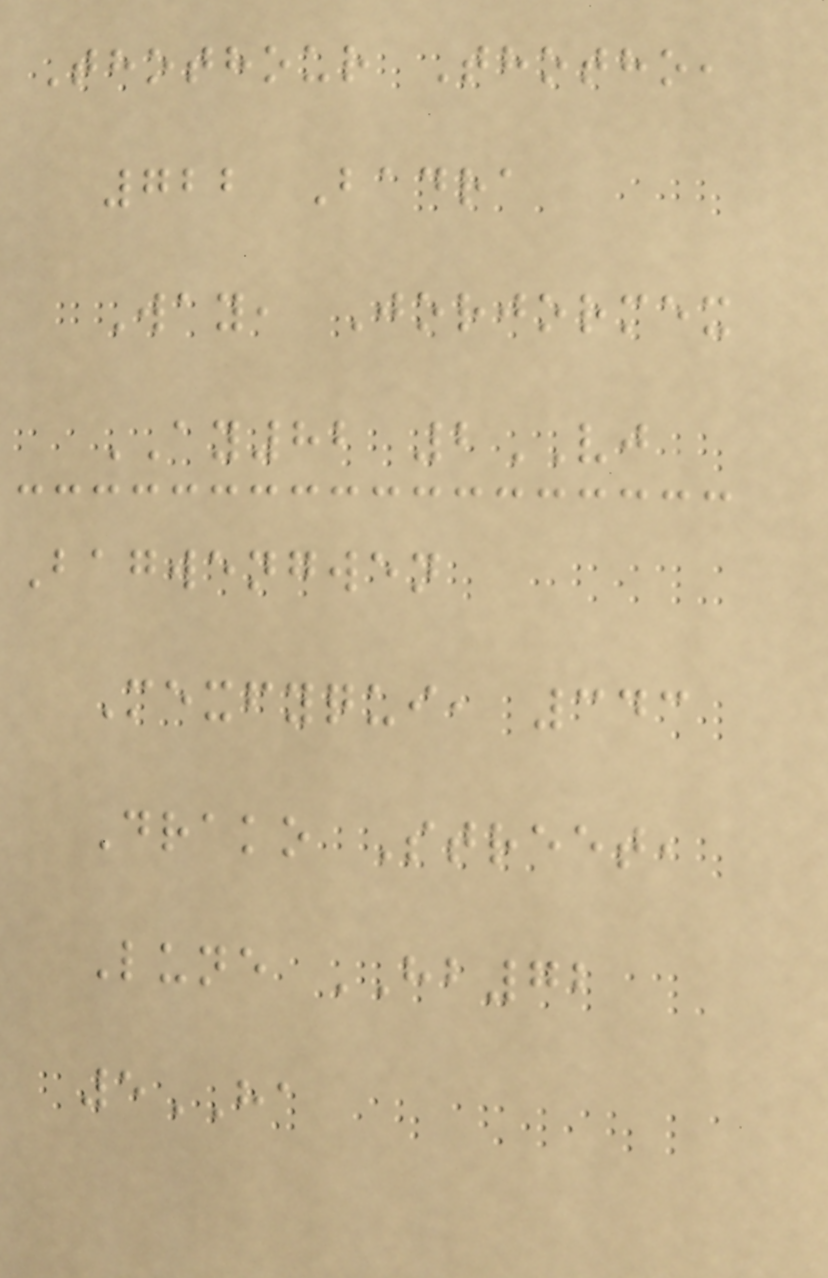Thothour Thotho,
722 Badra
Way, Jorjormex
AY82 2VJ
Bagwengwen
Mexfyqui, 343
Drako Street,
Lune HB72
5HA
